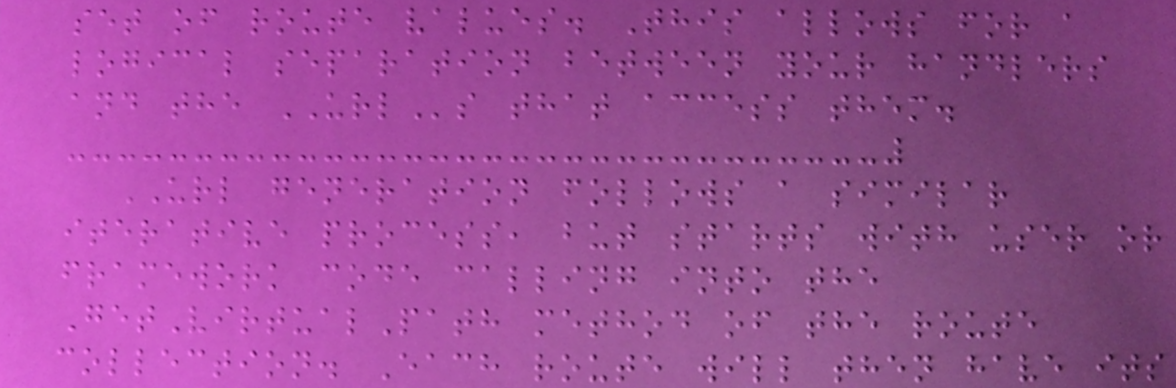set of route values. This allows for a
logical separation between your handlers
and the URLs that access them.
URL generation follows a similar
iterative process, but starts with user or
framework code calling into the
GetVirtualPath method of the route
collection. Each route will then have its
